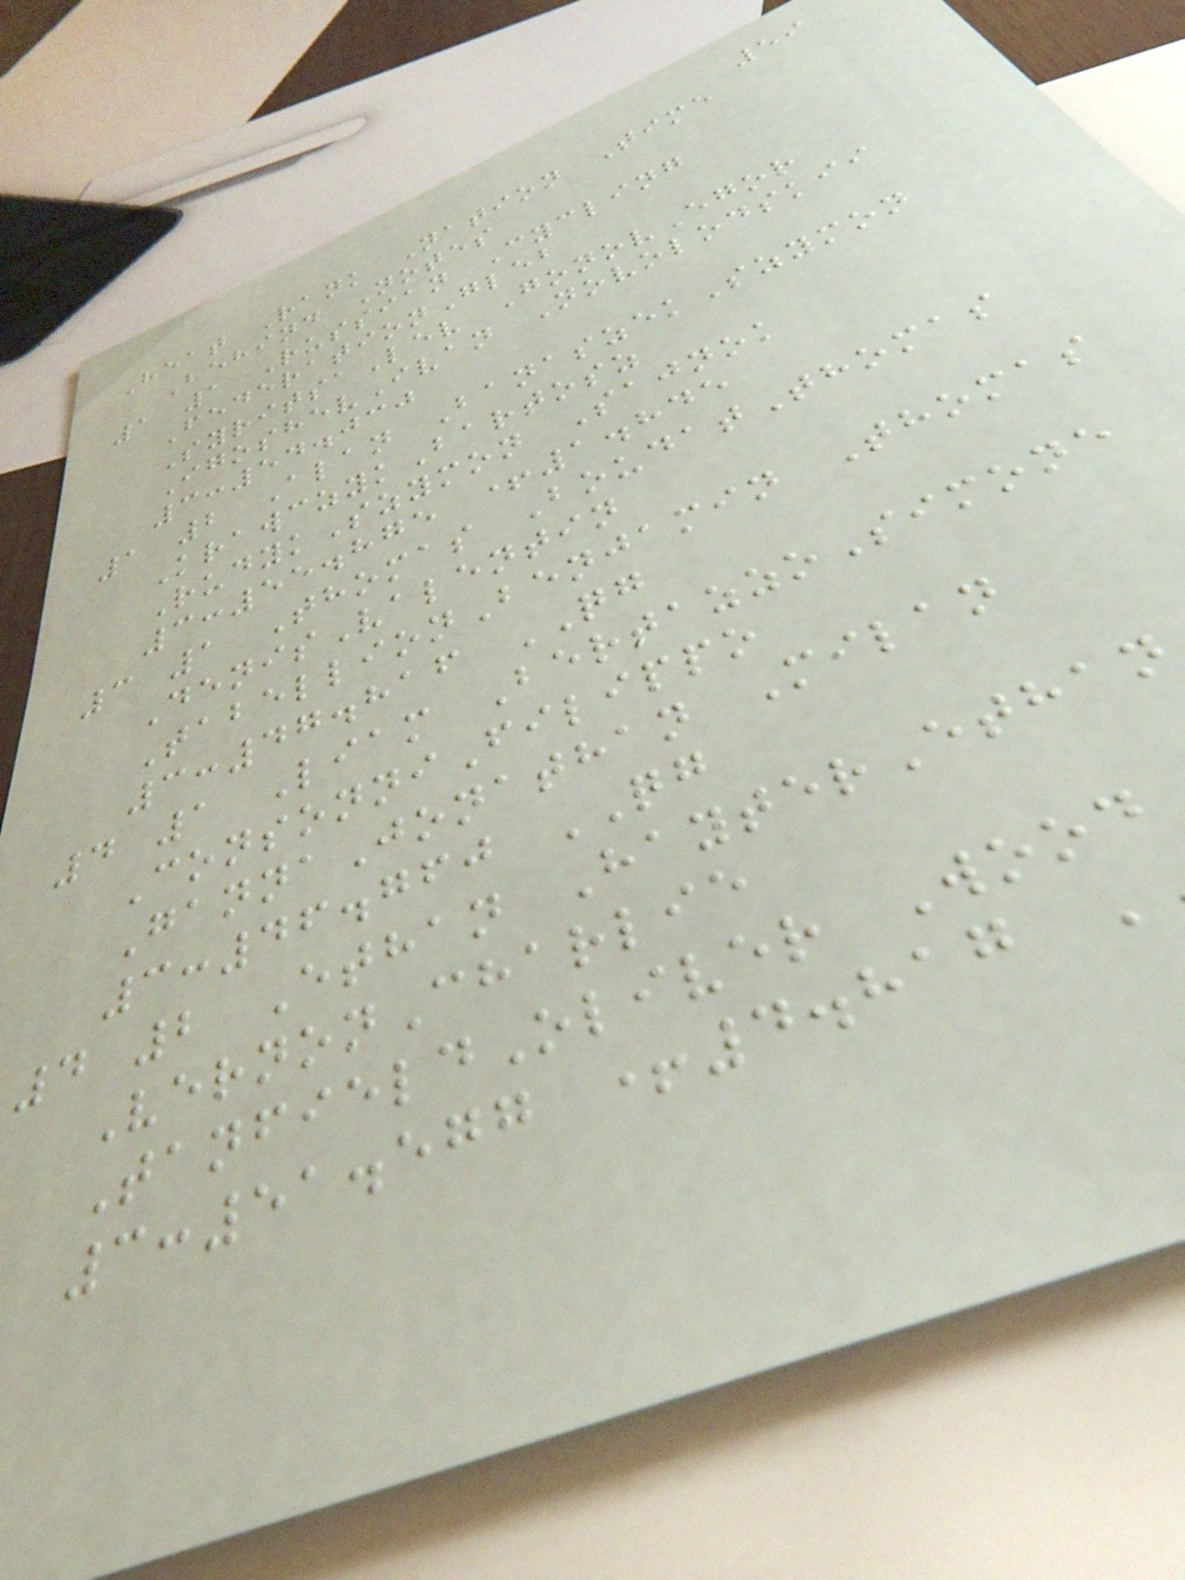59
Heat Rank Nation Time
Behind Notes
1 1 Russian Cycling
FederationGleb
SyritsaLev GonovEgor
IgoshevIvan Novolodskii
3:54.030
1 2 Alan BanaszekSzymon
KrawczykBartosz
RudykSzymon Sajnok
3:55.875 +1.845
3 1 Thomas BoudatThomas
DenisValentin
TabellionBenjamin Thomas
3:47.816 QG
4 1 Liam BertazzoSimone
ConsonniFilippo
GannaJonathan Milan
3:46.760 QG
4 2 Ethan HayterEthan
VernonCharlie
TanfieldOliver Wood
3:51.577 +4.817
